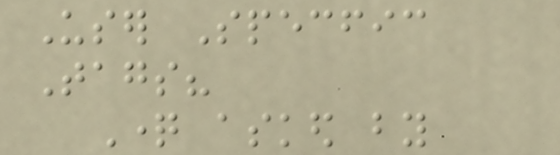User Specfic
Tags?
Question asked by
